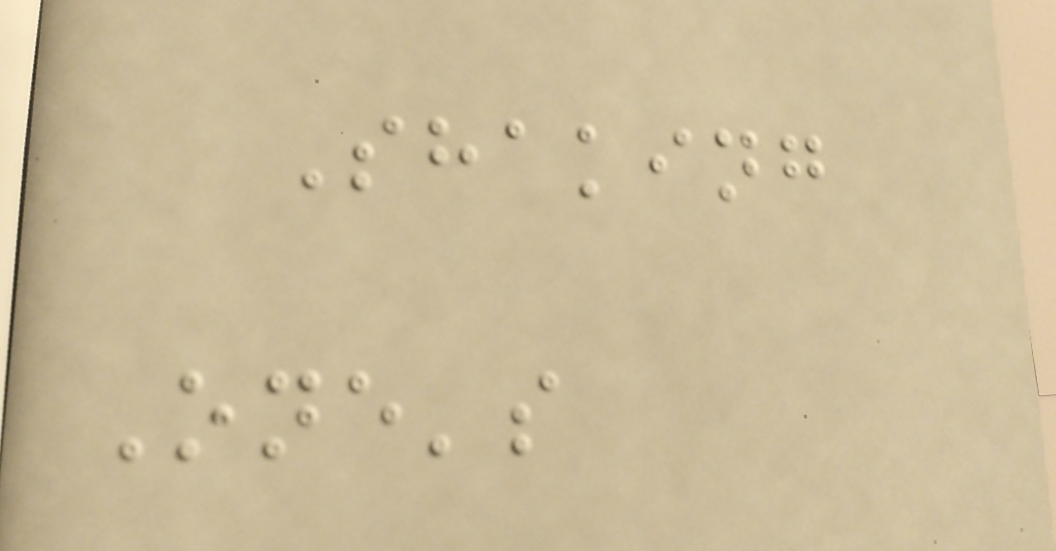Shaking
One's
